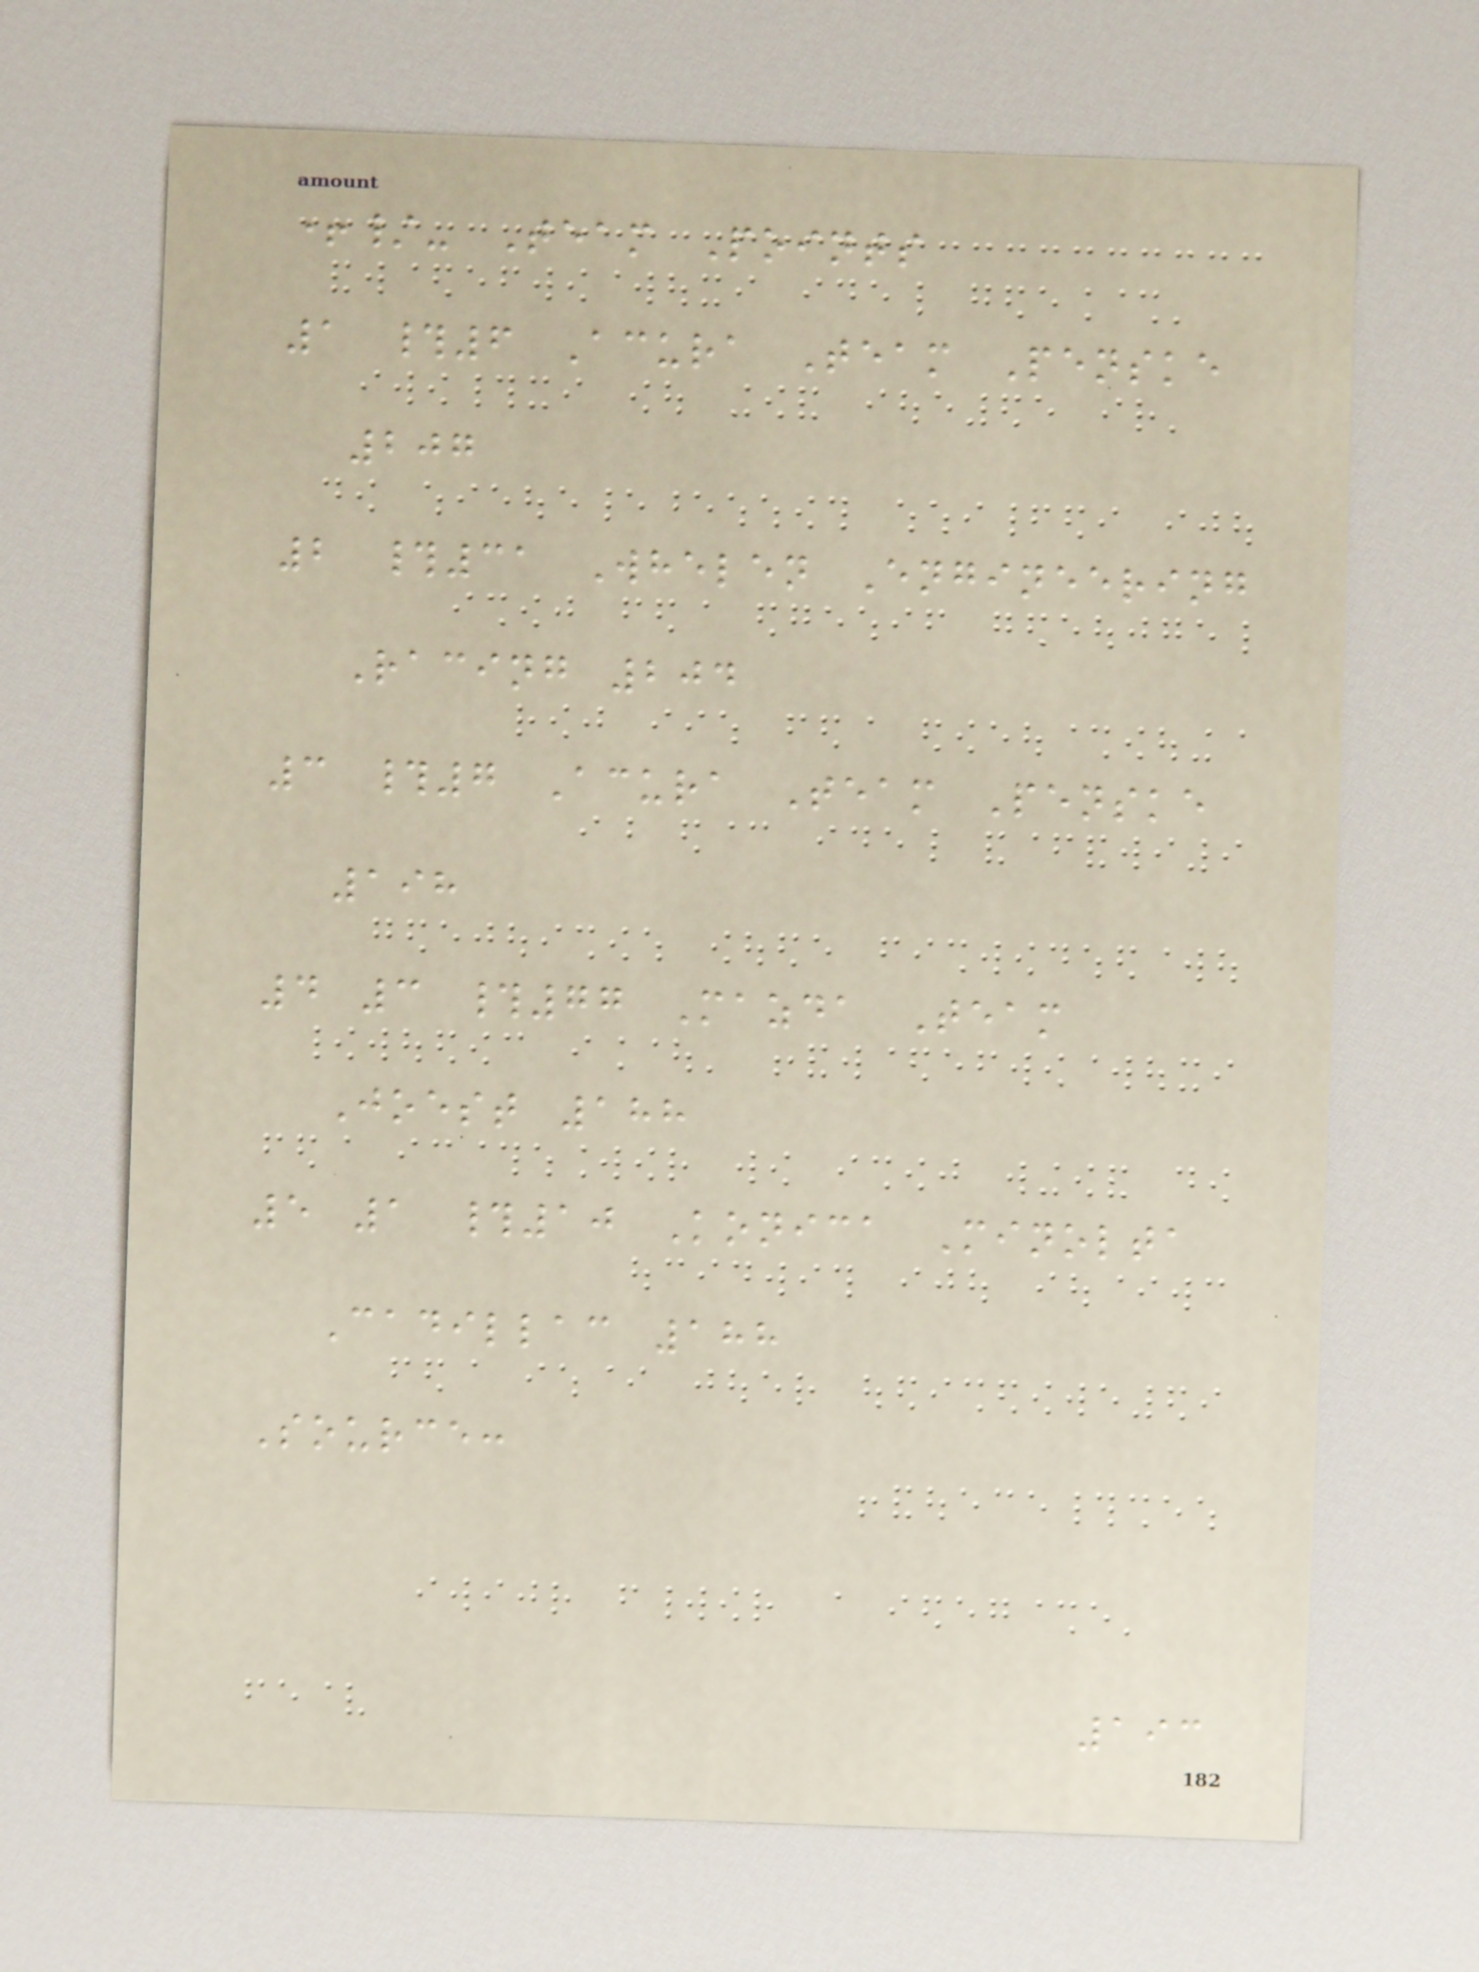+/- Team Points
1 #6 Acura Team Penske
207
2 #31 Whelen Engineering
Racing 204
3 #7 Acura Team Penske
198
4 3 #77 Mazda Team
Joest 188
5 1 #10 Konica Minolta
Cadillac 188
Source:
193
